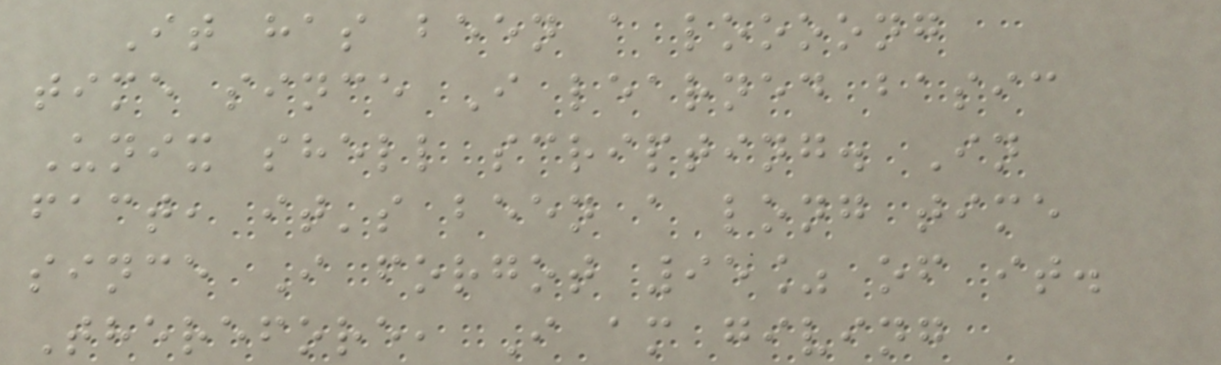It has been a loooong
time since I learned basic
Unix shell scripting. In
fact, it's been a long time
since I forgot 95% of it.
Therefore, I am giving
